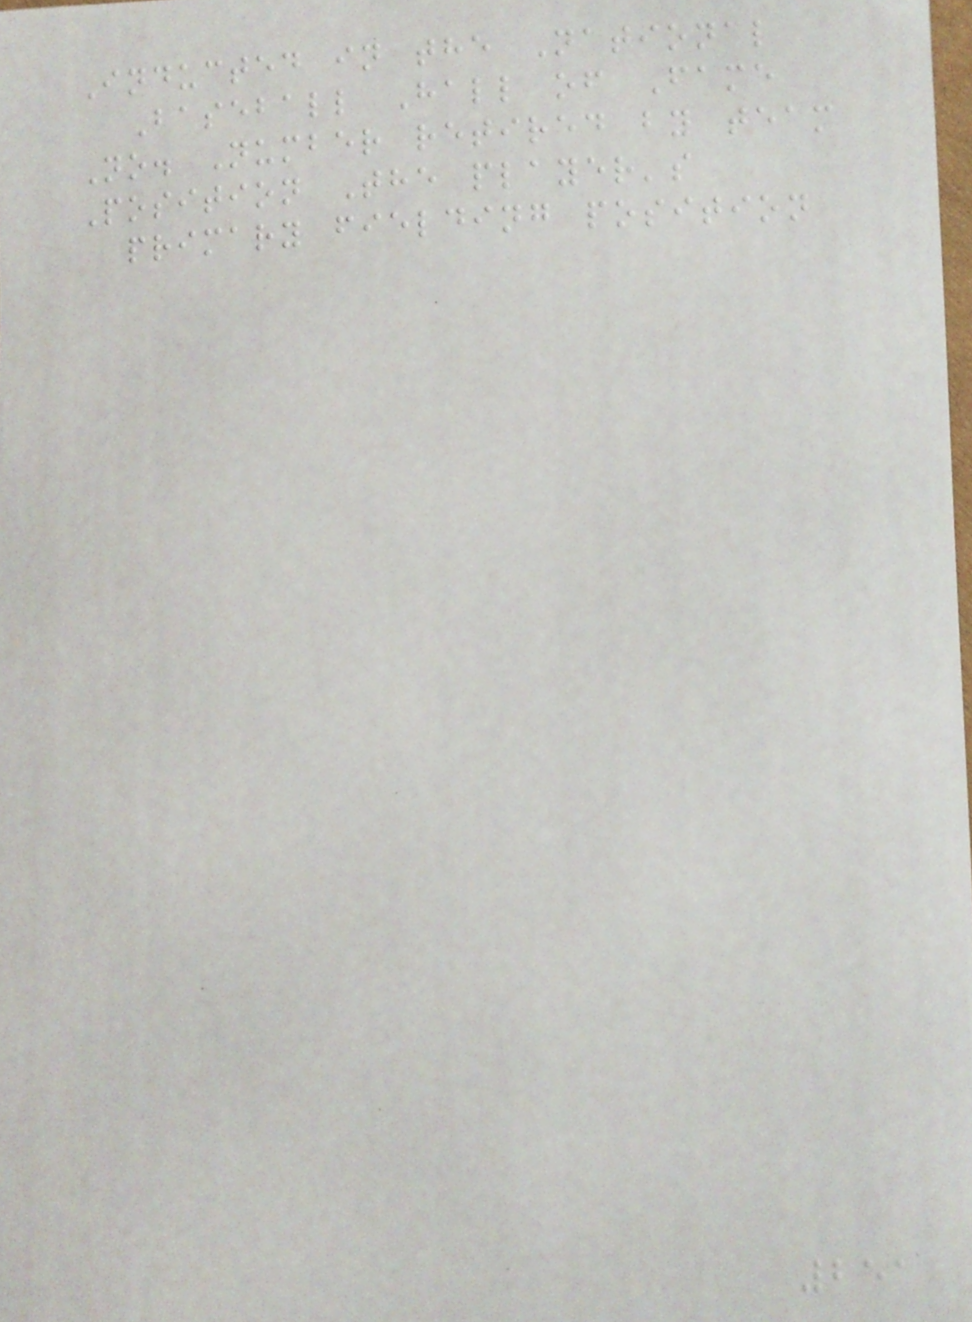Inducted in the National
Baseball Hall of Fame
No. Number retired by team
Position The player's
primary fielding position
251
